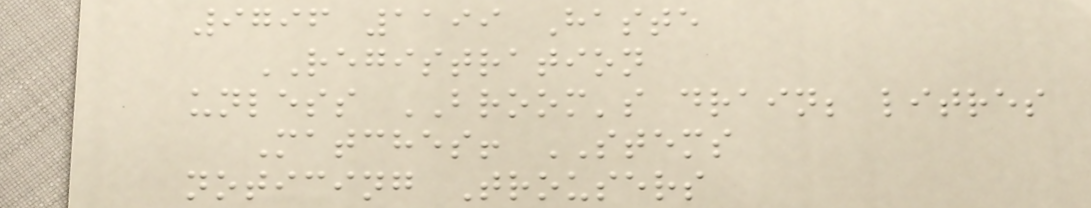9796 1199 Haste
REGISTRATION
unless BROOM's drain; litres
Matches! STEMS
noticing Trousers
